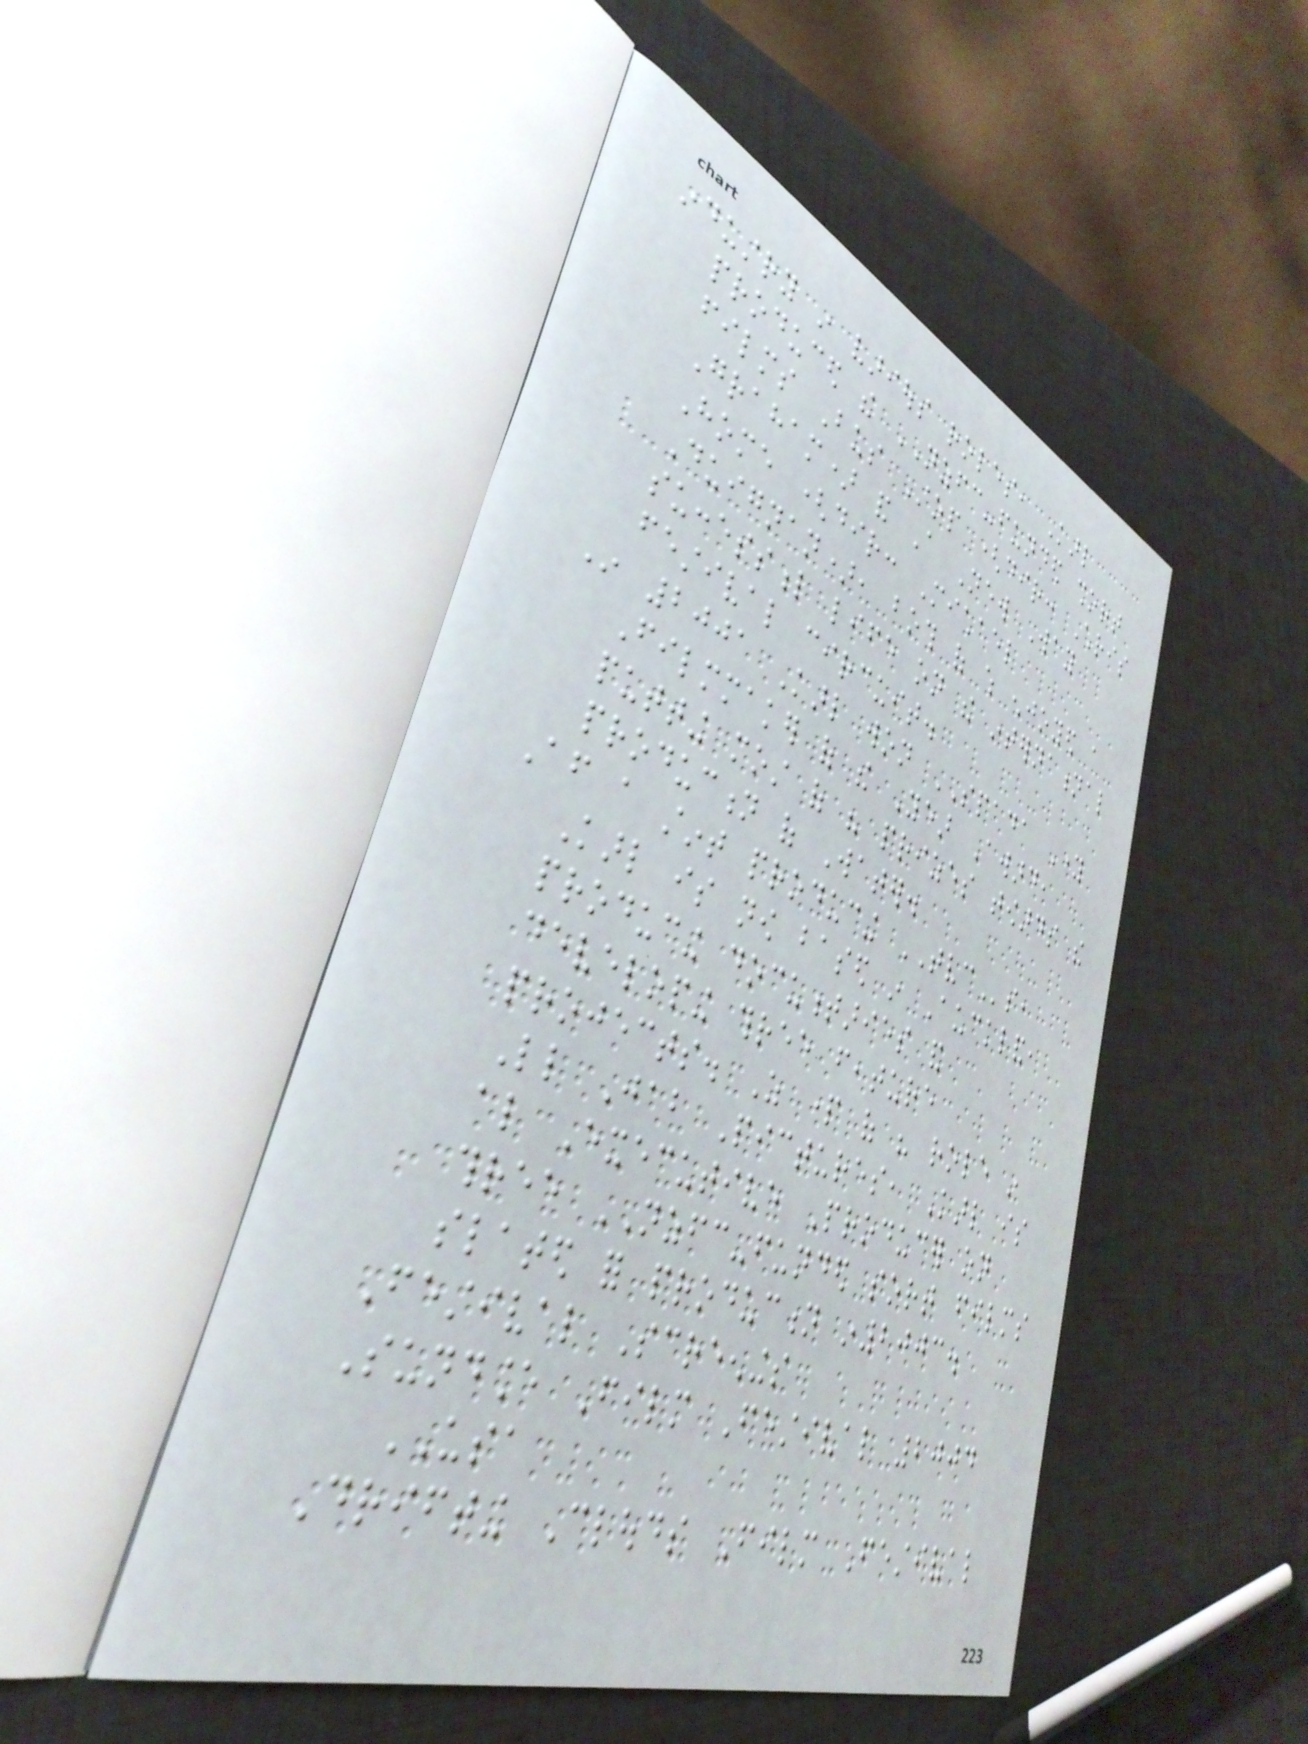industry in various roles, Karl
produced the NZFC-funded short
films Bus Stop (dir: Chris
Graham) and A New Way
Home (dir: Michael
Duignan), both of which enjoyed a
successful life on the international
festival circuit.
In 2001 Karl won SPADA Young
Filmmaker of the Year Award,
putting most of his prizes towards the
production of Water.
After a stint producing TVCs,
Karl is now based in Auckland,
producing documentaries and
developing three feature
projects. As part of his role in
Little Jab Pictures, Karl is
also Executive Producer on
three NZFC-funded sort films
slated for production in2003.
Festival Screenings
Sundance Film Festival 2004
USA
Drifting Clouds Film Festival
